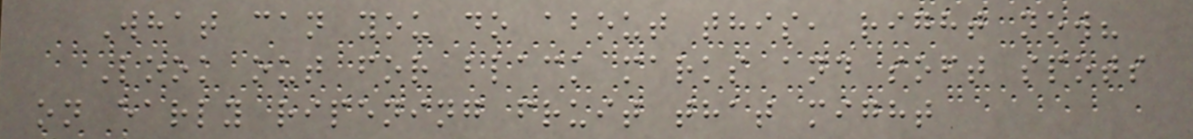What can you do about this, right now?
Look out for black marks and soft spots
on early ripening fruit that might
